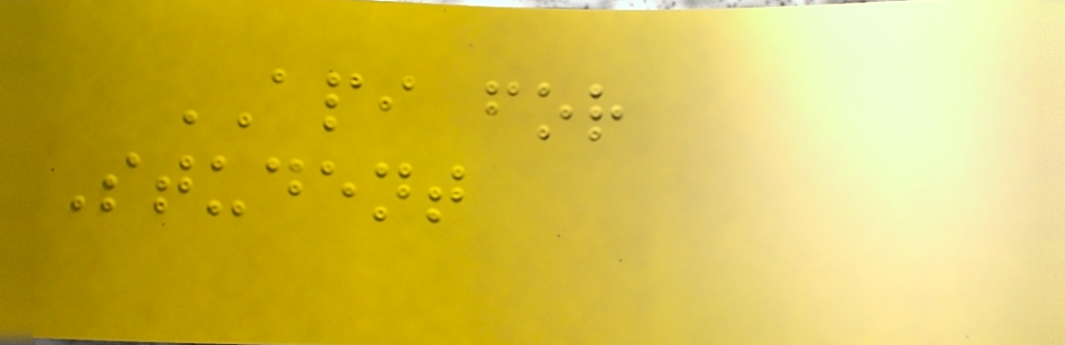API for
Student
